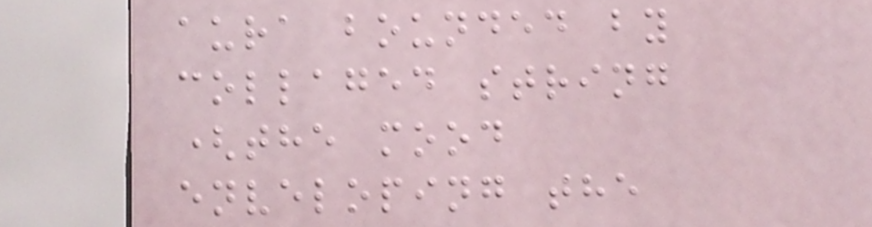aura bounded by
collaged string
(the mood
enveloping the
